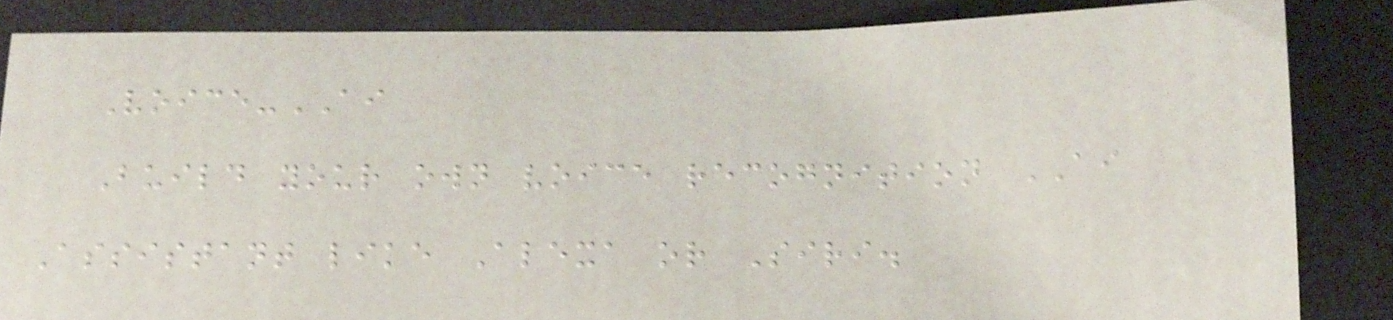Voice-AI
Build your own voice recognition AI
Assistant like Alexa or Siri.
